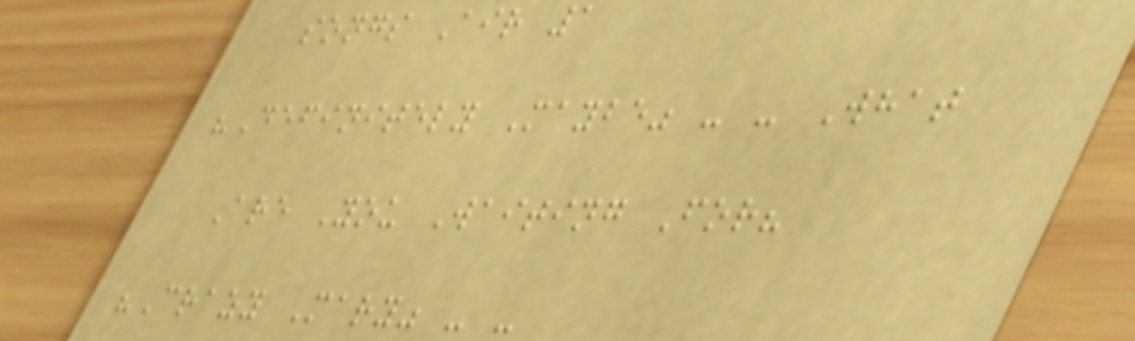songs Air 1
"Definitely Maybe" - - What
Are You Waiting For?
"Crazy Mary" - -
